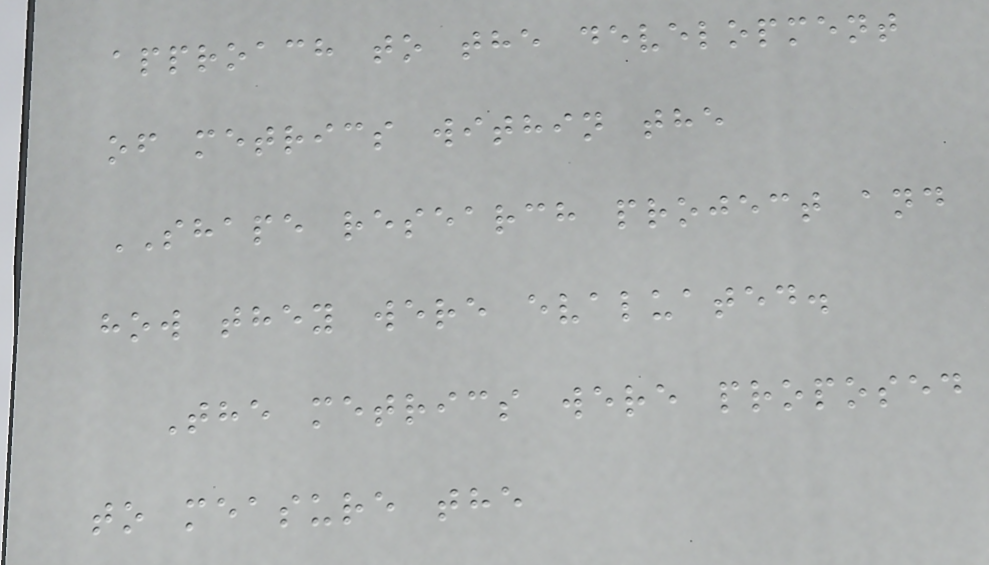approach to the development
of metrics within the
SHAPE research project and
how they were evaluated.
The metrics were proposed
to measure the
